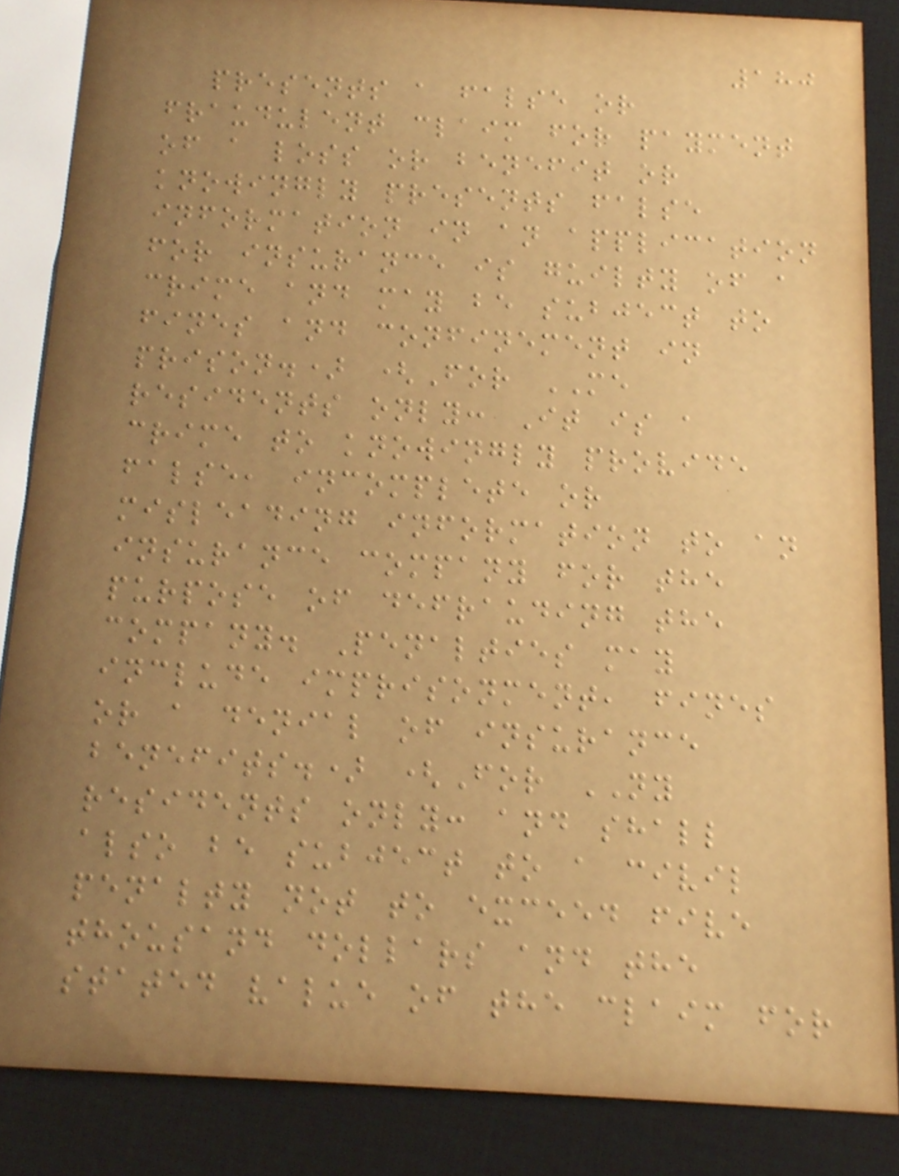180
presents a false or
fraudulent claim for payment
of a loss or benefit or
knowingly presents false
information in an application
for insurance is guilty of a
crime and may be subject to
fines and confinement in
prison.) (For ME
residents only: It is a
crime to knowingly provide
false, incomplete or
misleading information to an
insurance company for the
purpose of defrauding the
company. Penalties may
include imprisonment, fines
or a denial of insurance
benefits.) (For NY
residents only: and shall
also be subject to a civil
penalty not to exceed five
thousand dollars and the
stated value of the claim for
